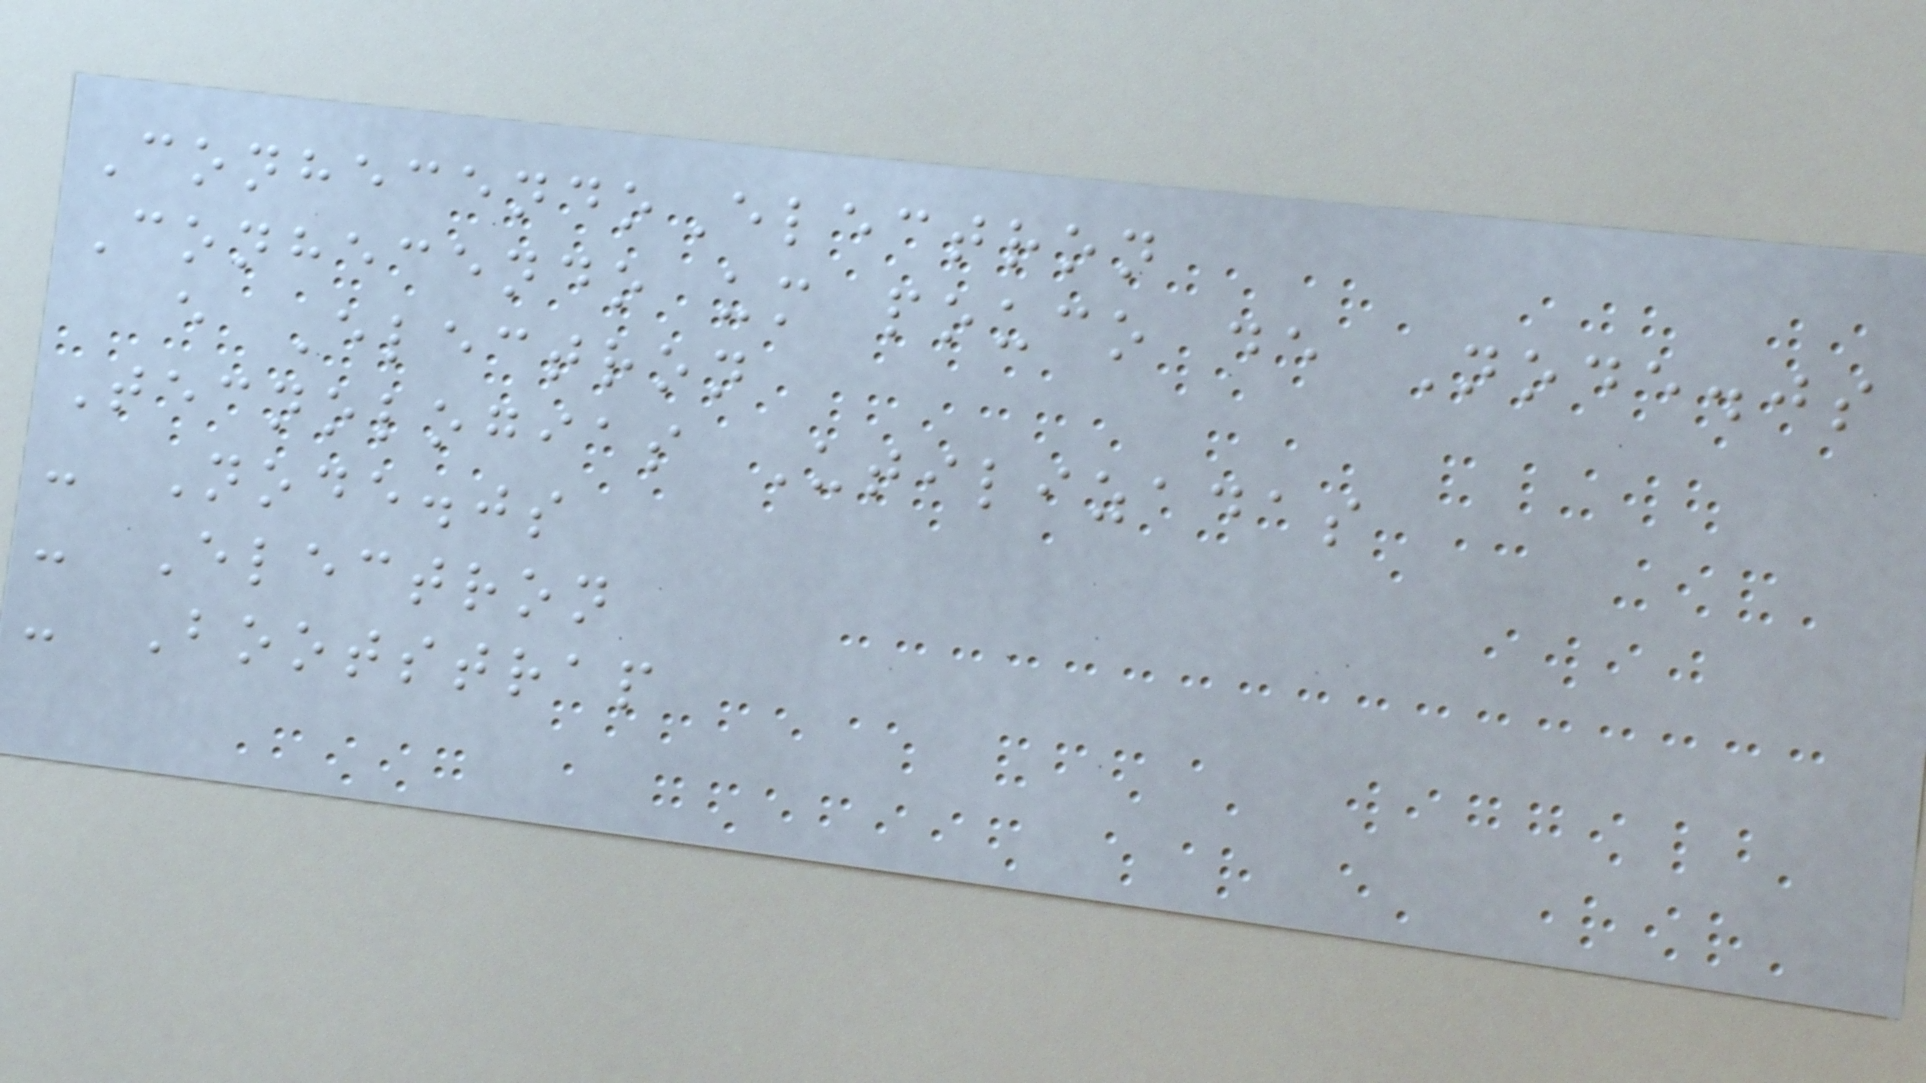ConhecendoElectron
Conhecendo um pouco de Node.js
e Electron
Tecnologias Utilizadas
- Node.js
- Electron
- Bootstrap
